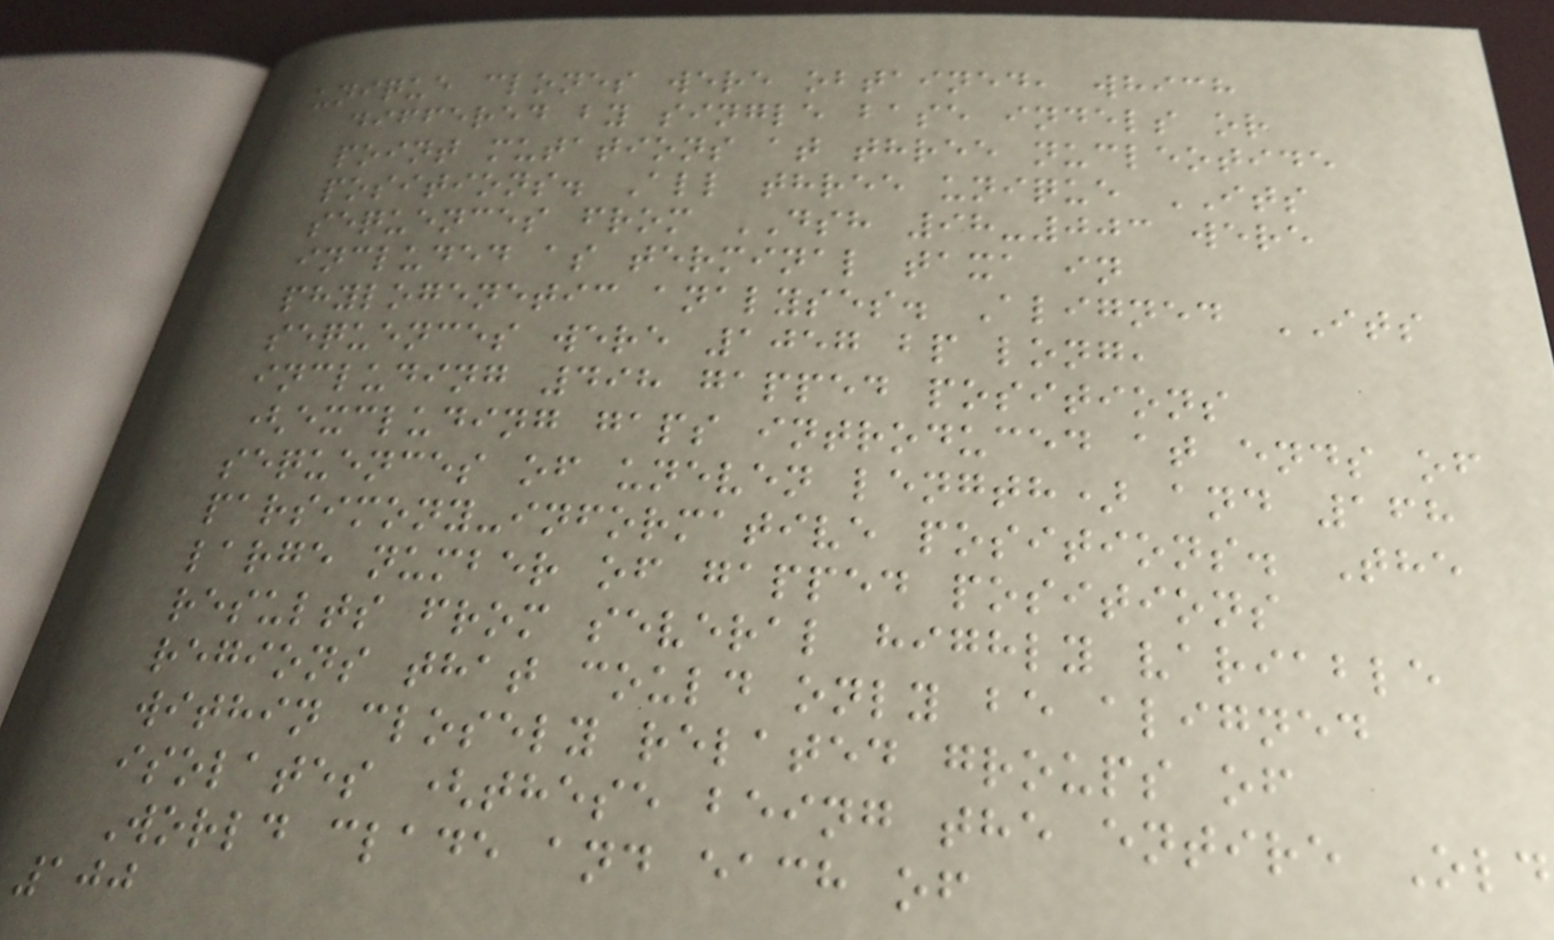unique clones were obtained, which
differed by single base indels or
point mutations at three nucleotide
positions. All three unique ITS
sequences from DSH 98-003 were
included as terminal taxa in
phylogenetic analyses. Aligned ITS
sequences were 1057 bp long,
including 498 gapped positions
(excluding gaps introduced at ends of
sequences of uneven length) and 168
parsimony-informative positions. The
large number of gapped positions
results from several highly variable
regions that could only be aligned
within closely related groups of
isolates (these being the entire Old
World clade and each of
100
